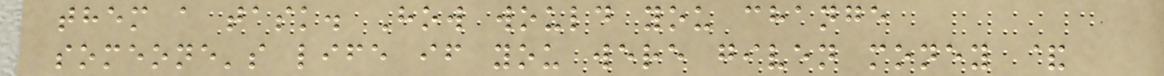them a task. How would you change
someone's life if you were given money &
